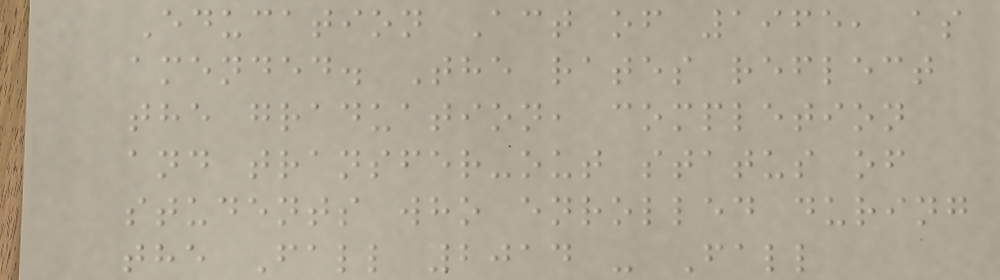Education Act of 1965, as
amended. The rates reflect
the graduation, completion
and transfer-out status of
students who enrolled during
the Fall 2014 - Fall
